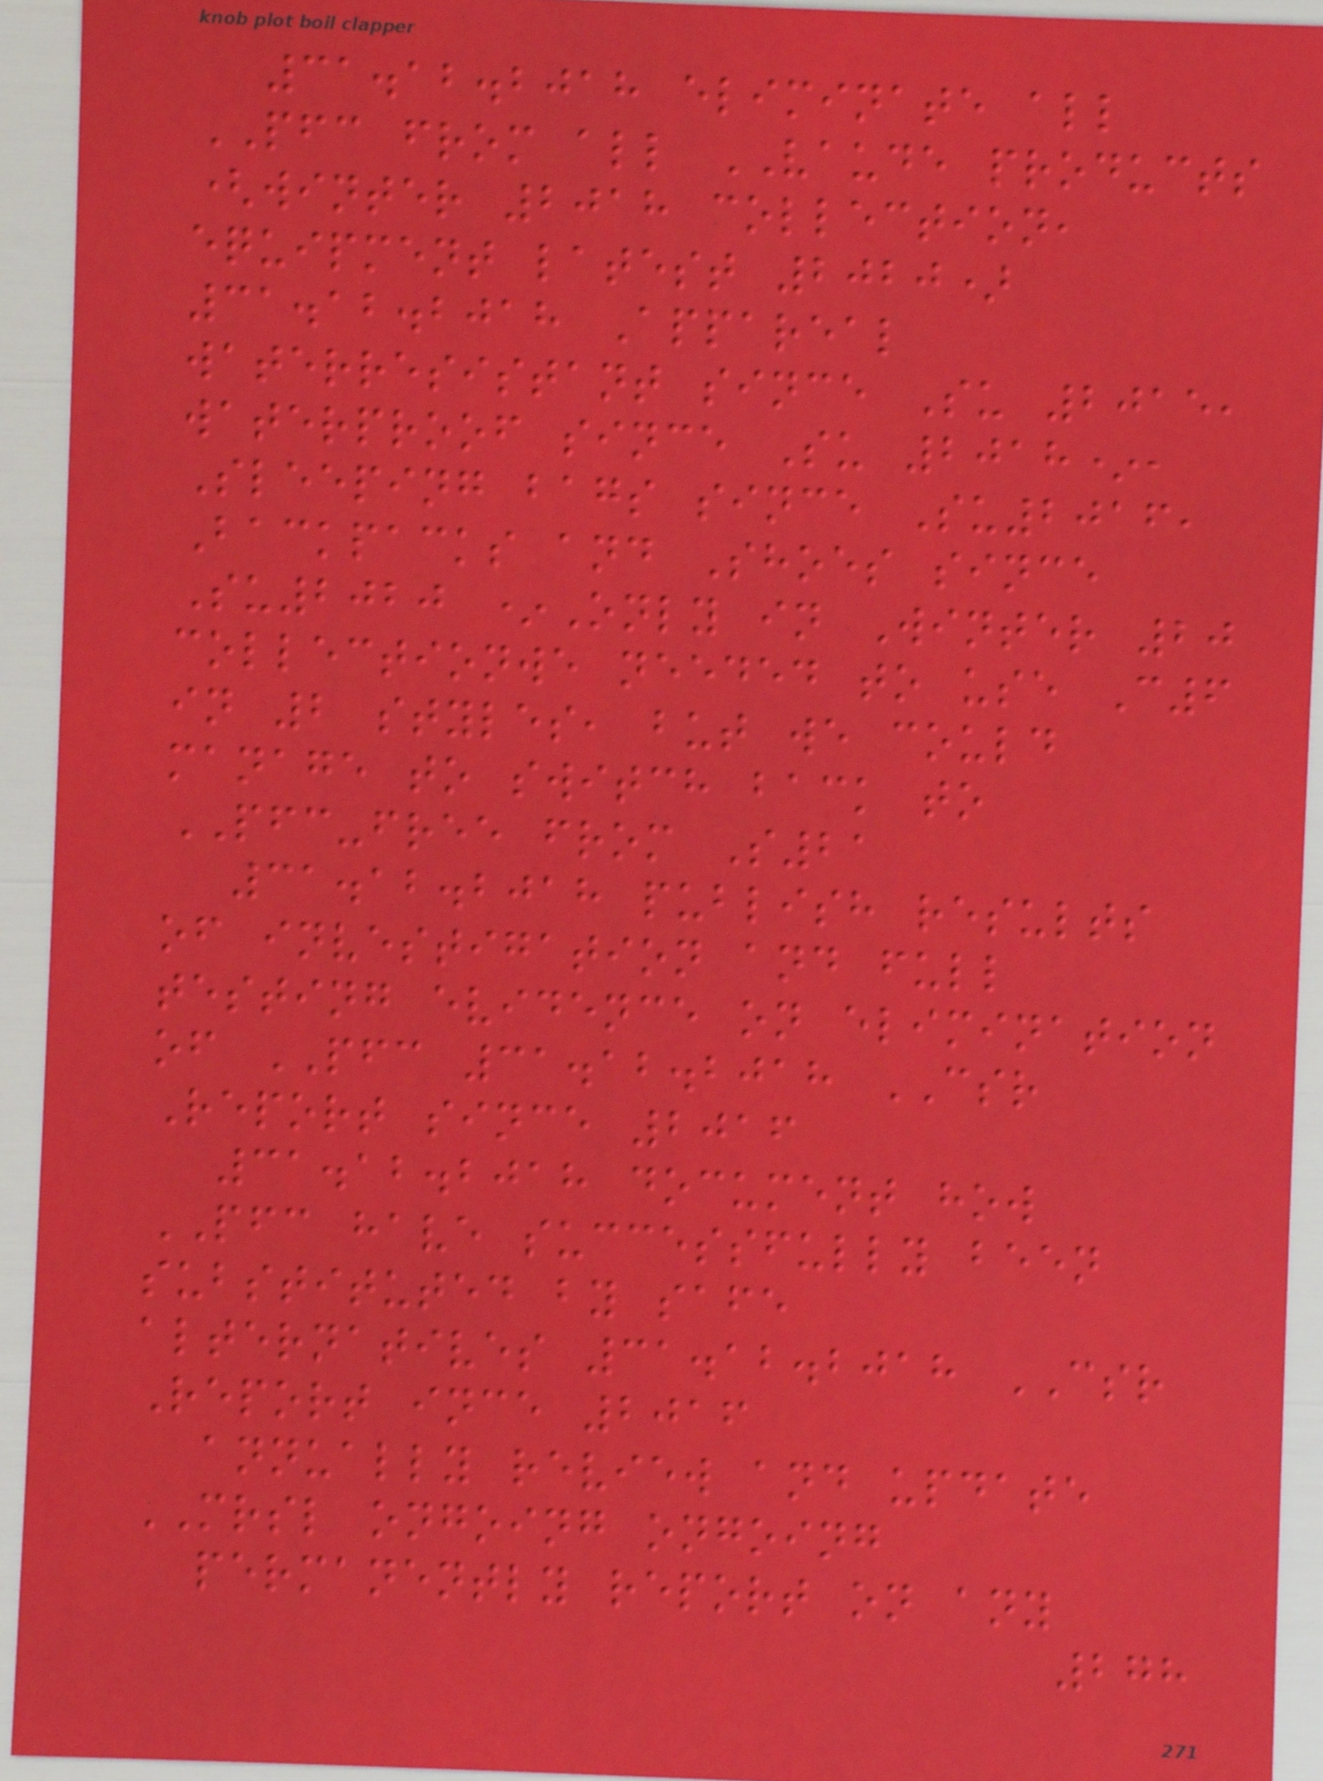31.12.2018 eliminate all
PFC from all VAUDE products
(winter 2018 collection,
equipment latest 2020)
31.12.2018 Appareal
waterresistant since Su 2015,
waterproof since Su 2018*,
Sleeping bags since Su2016,
Backpacks and Shoes since
Su2020 *Only in Winter 20
collectionwe needed to use C6
in 2 styles, but we could
manage to switch back to
PFC-free from S21
31.12.2018 publish results
of investigation and full
testing evidence on elimination
of PFC 31.12.2018 CSR
Report since 2016
31.12.2018 document how
PFC have successfully been
substituted by safe
alternatives 31.12.2018 CSR
Report ince 2016
annually review and update
MRSL ongoing ongoing
permanently report on any
278
